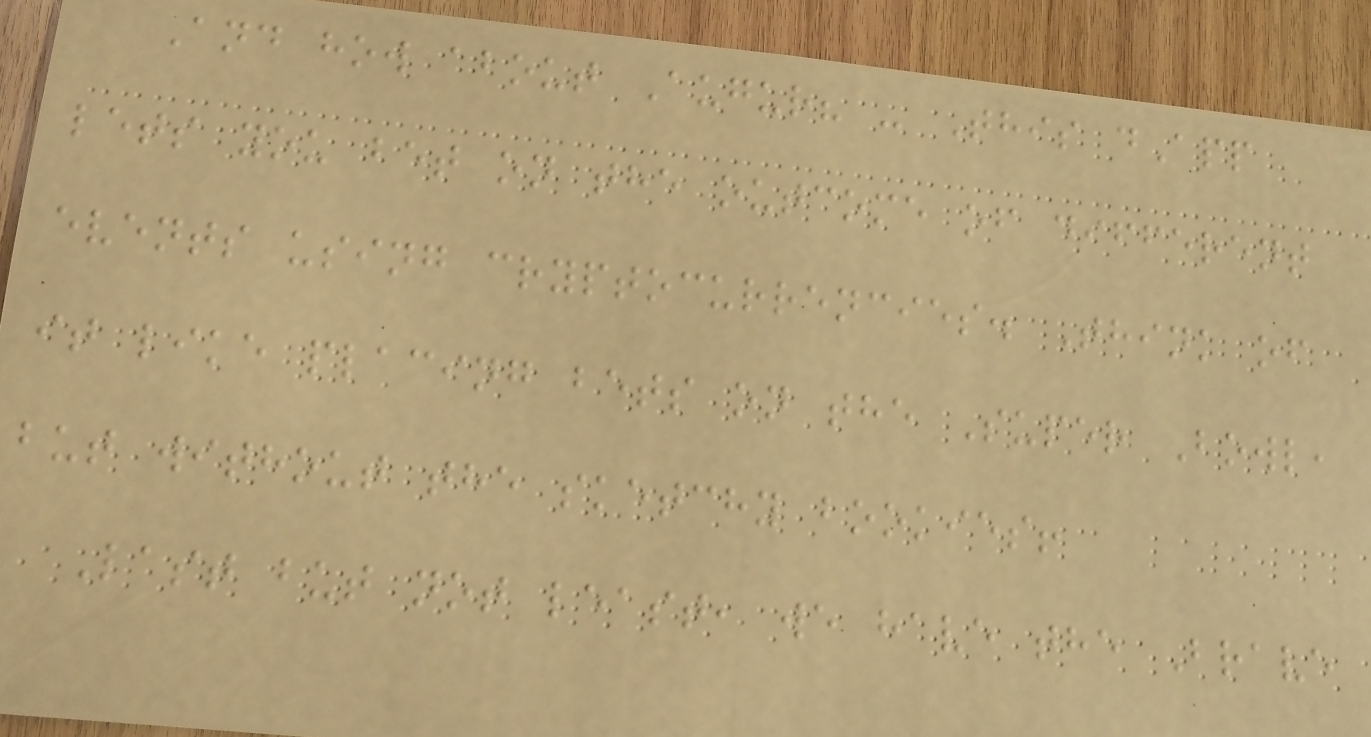And how about Augur? - This dApp
lets you bet on the outcome of different
events using cryptocurrencies. Think of
it like placing bets on the Super Bowl,
but without the sketchy bookies!
Last but not least, we have the Brave
